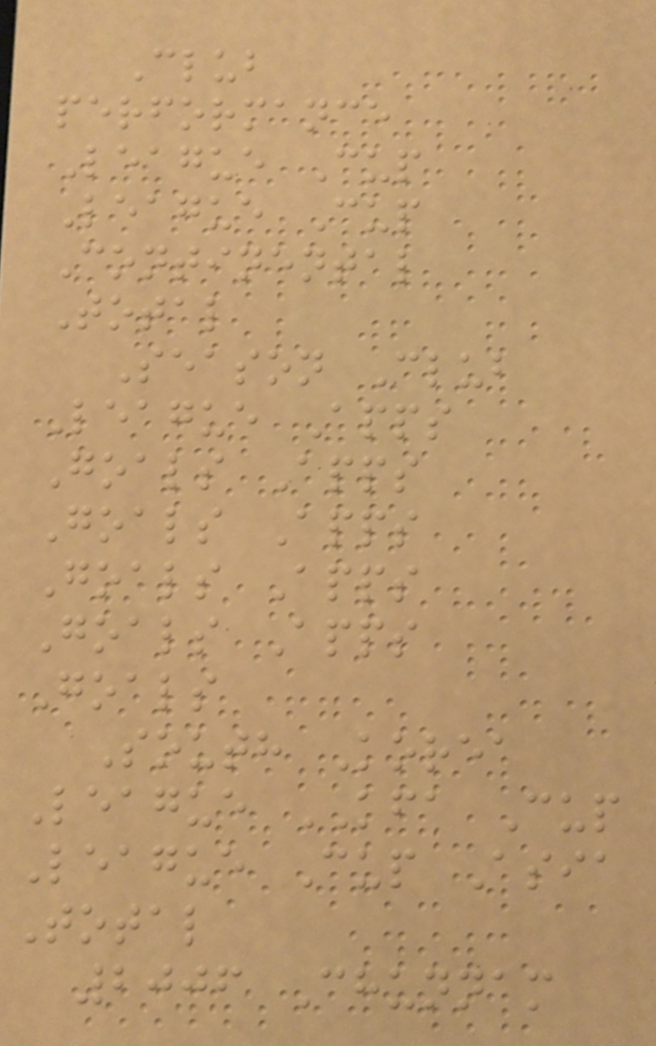Club
performance
League Cup
League Cup
Continental
Total
Season Club
League Apps
Goals Apps
Goals Apps
Goals Apps
Goals Apps
Goals
South Korea
League KFA Cup
League Cup Asia
Total
2006 Chunnam
